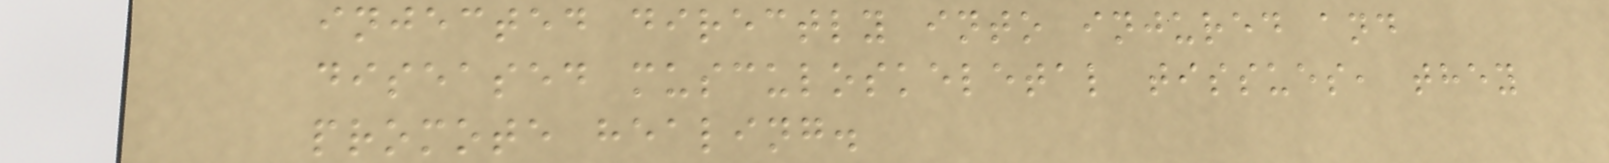injected directly into injured and
diseased musculoskeletal tissues, they
promote healing.
